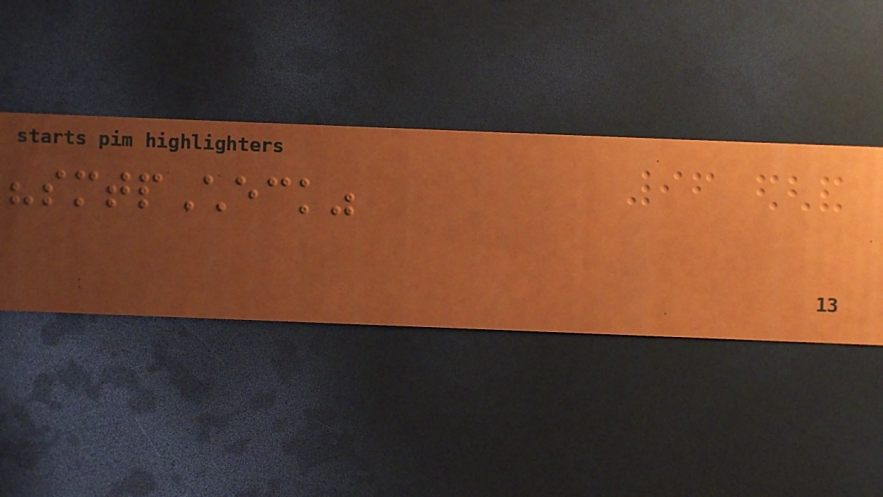"smtpCheck"
